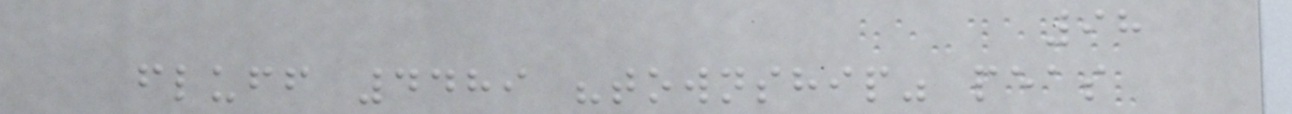98
fluff 4489 "township" peas
